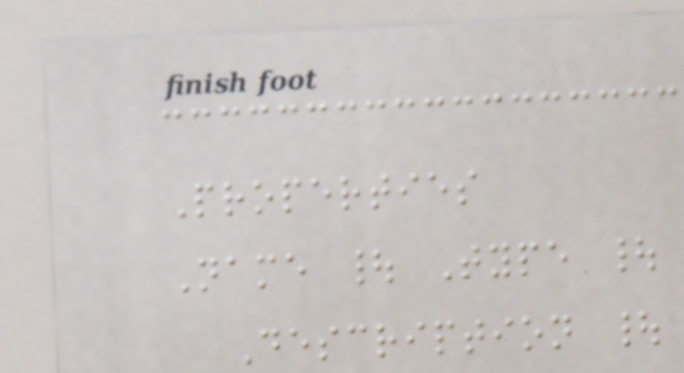Properties
Name | Type |
Description |
